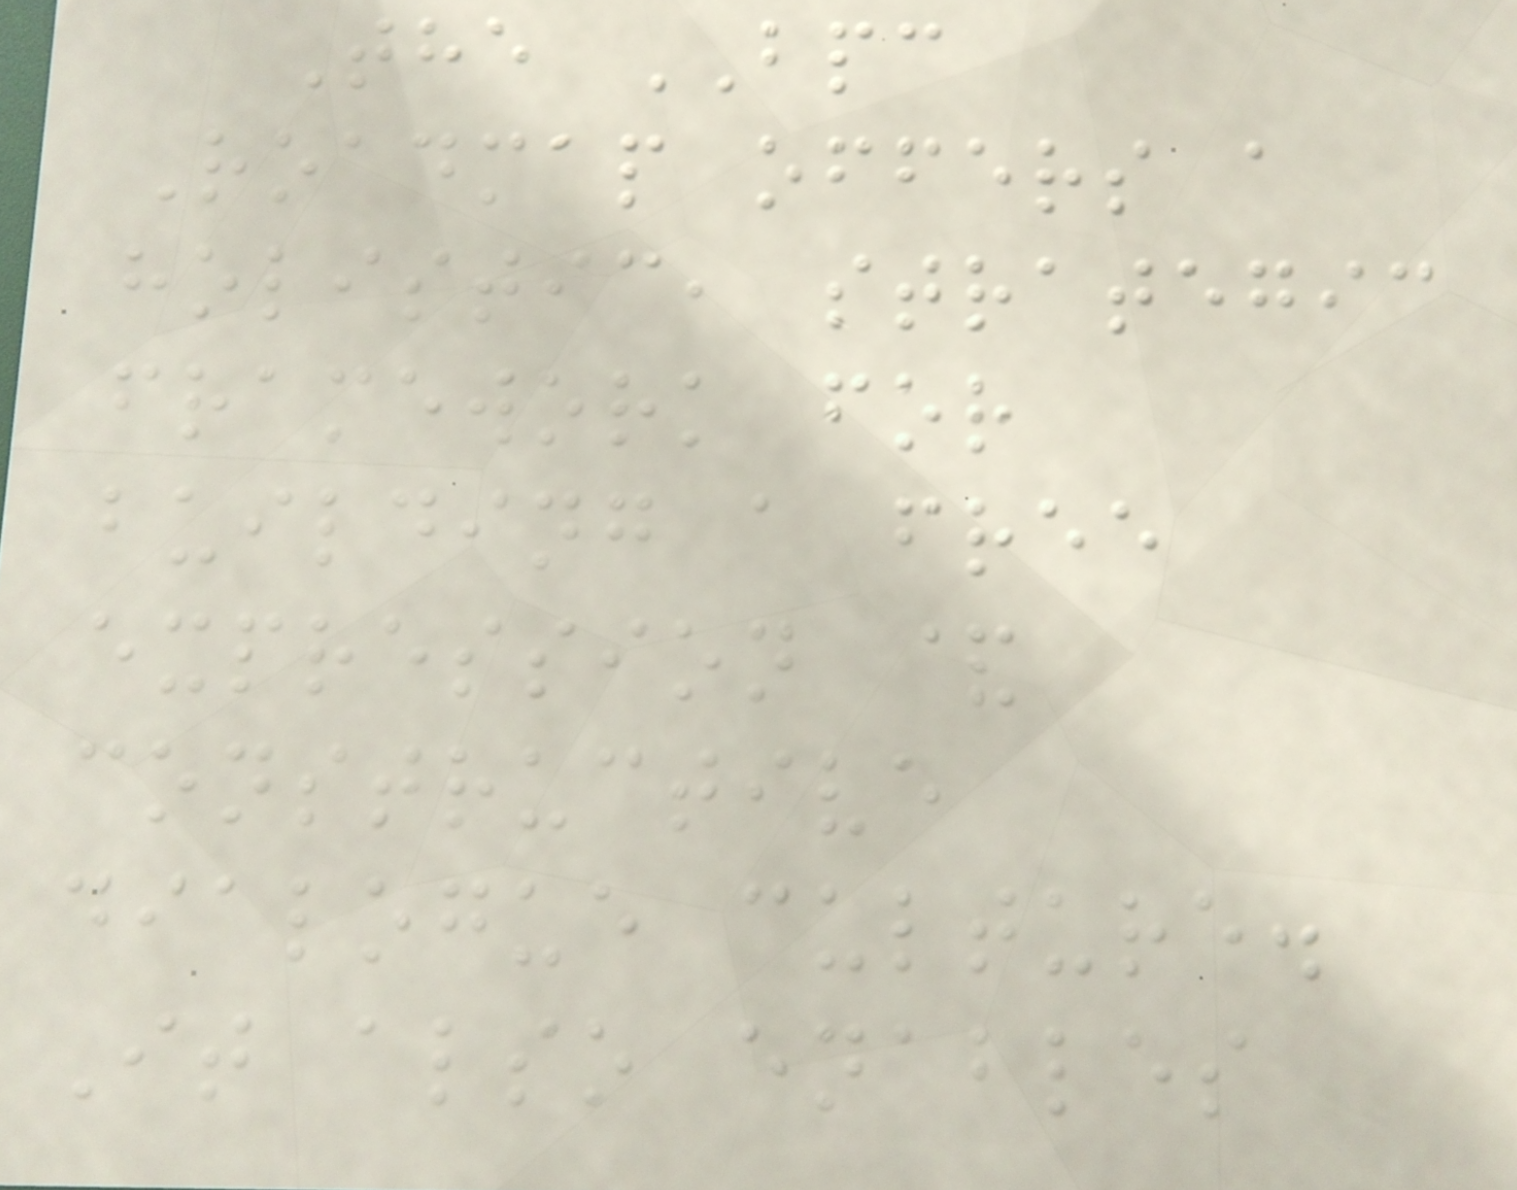The BPC
Roadmap offers a
holistic, strategic
framework for
building a free
expression &
constructive
dialogue culture.
It also enables
